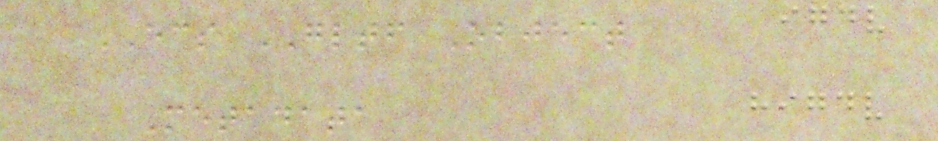ECS GLTF Object
Metadata
